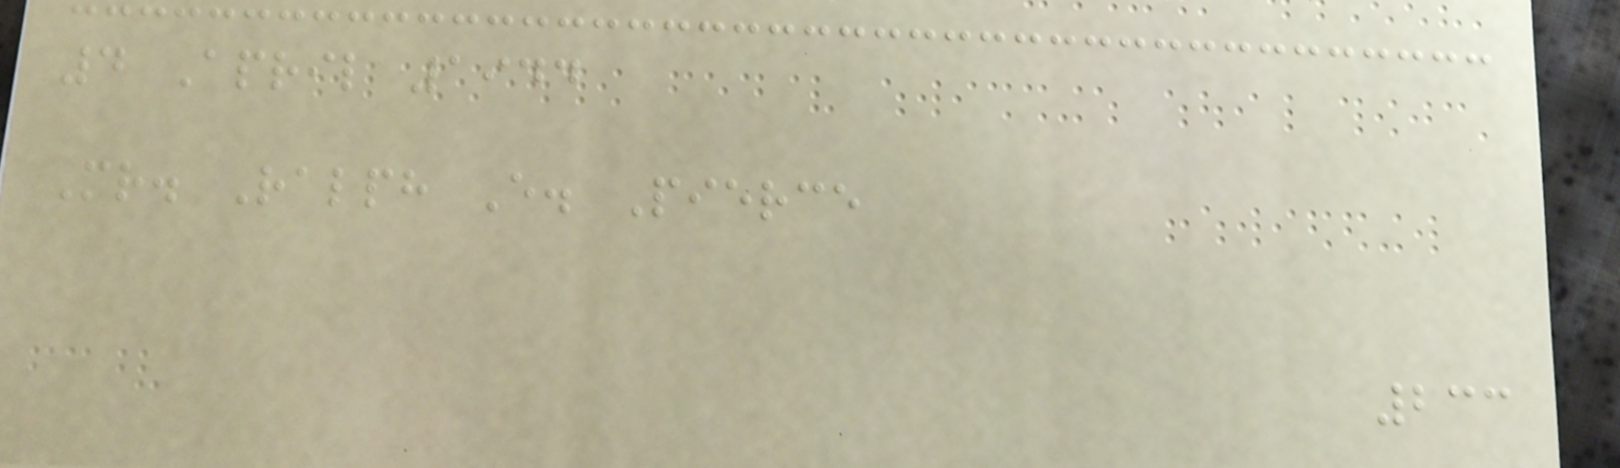4 April 1944
Mr. Ralph E. Pierce
233
